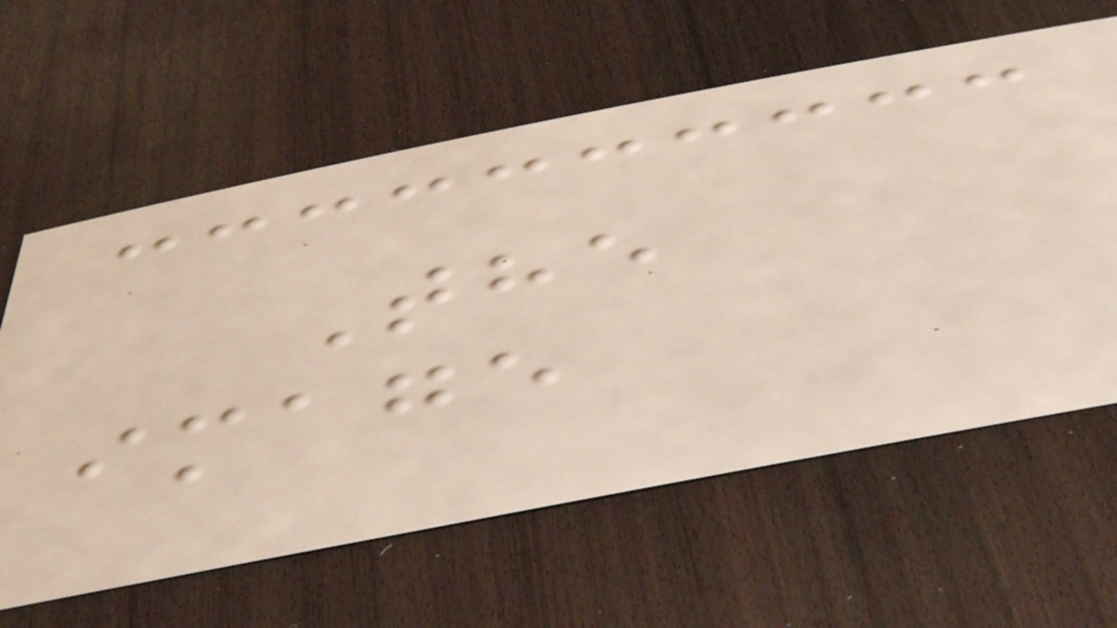The
image
